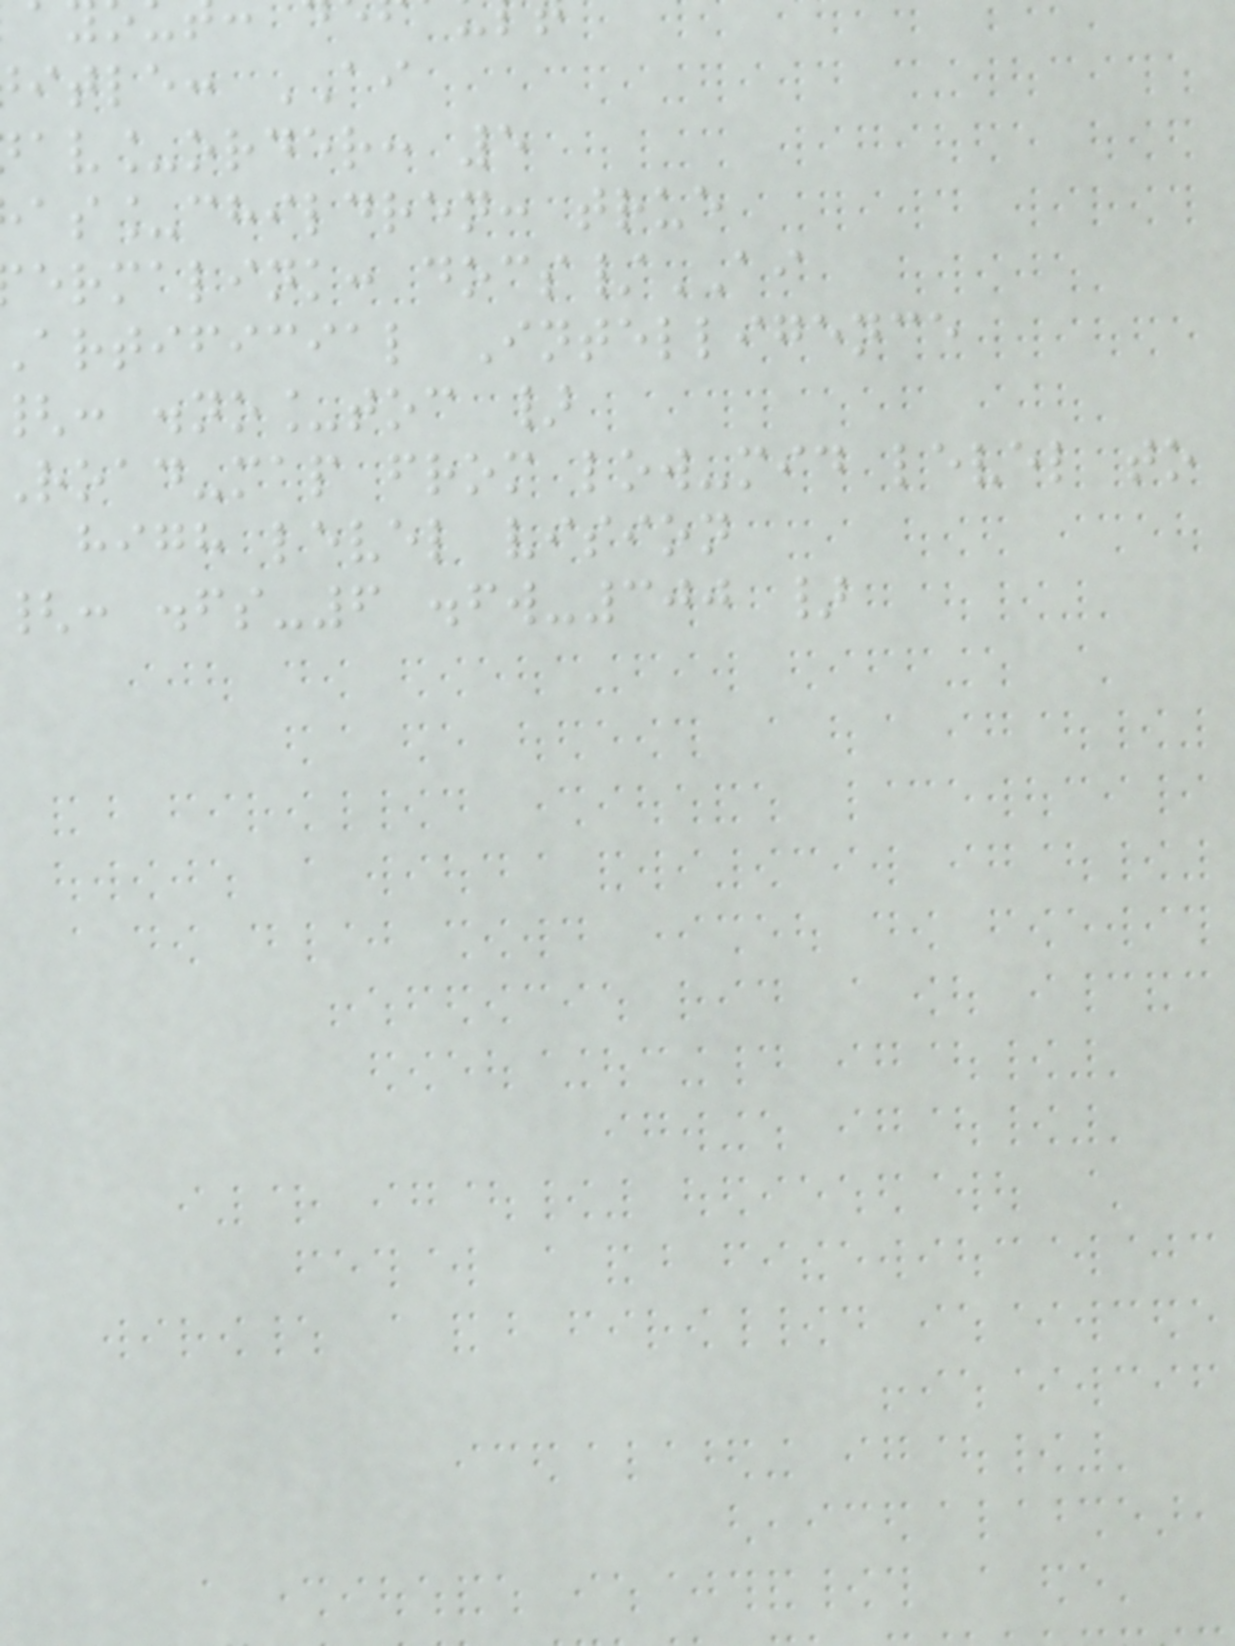itle: AI
av_order: 5
as_children: true
ermalink: docs/AI
artificial Intelligence
: .no_toc }
road-map from low-mid level to
high level vision
: .fs-6 .fw-300 }
